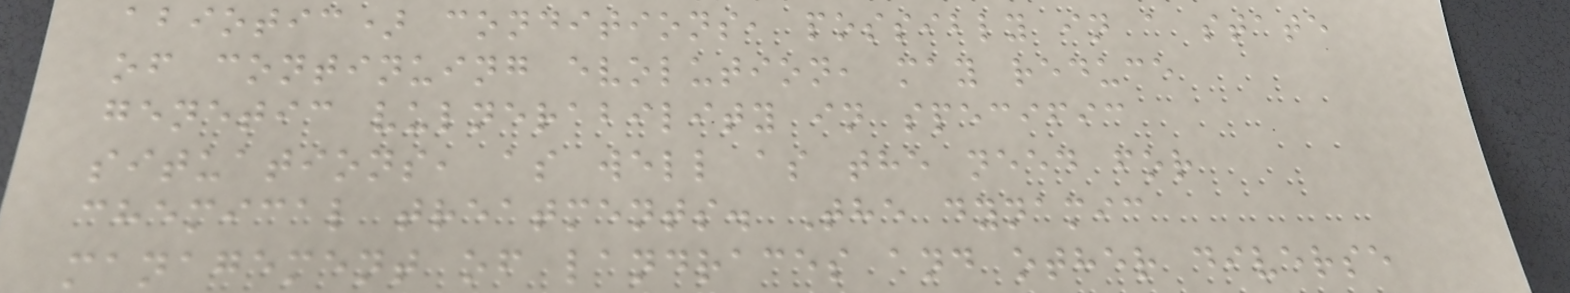abiotic) conditions, possibly in a state
of continuing evolution, may reduce
genetic vulnerability in specific
situations, as well as the need for
chemical treatments. The dynamic
management of landraces and other diverse
